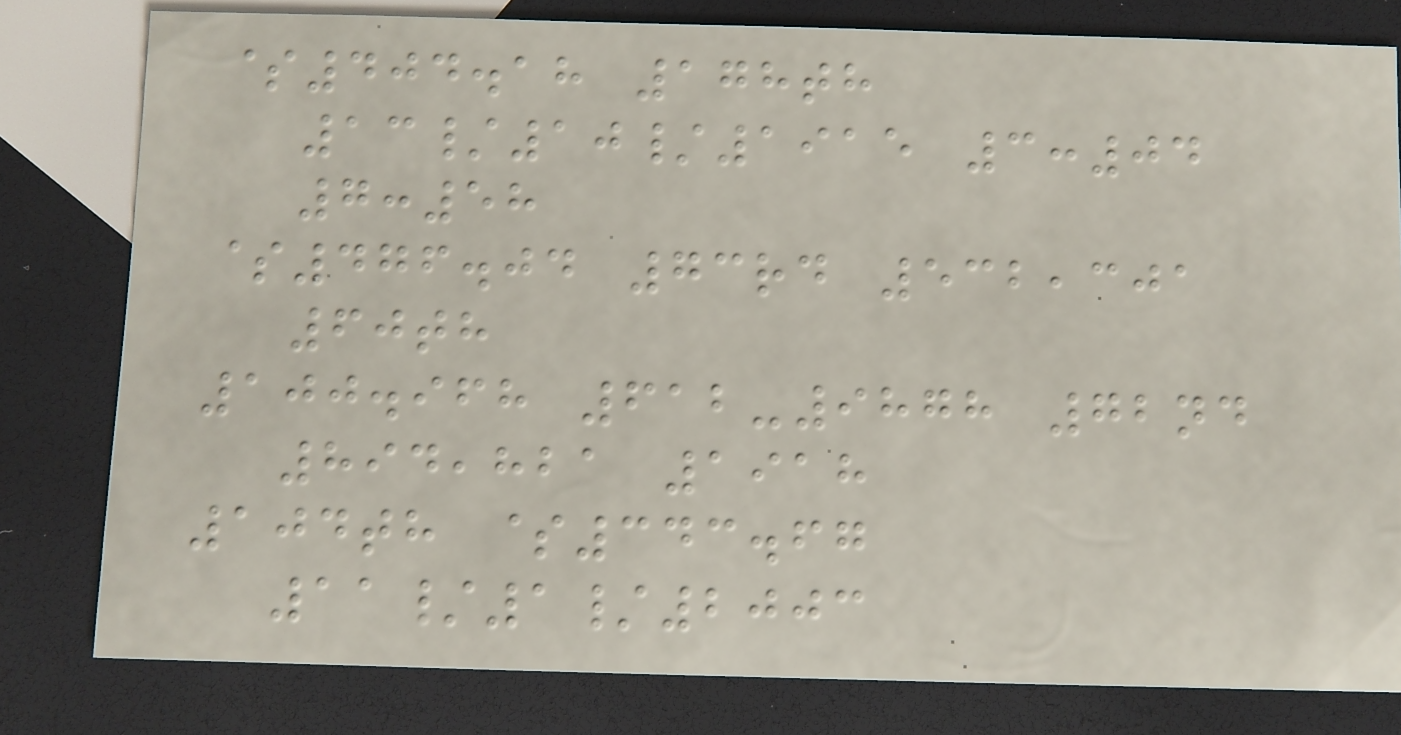$404.18 178th
13/10/1915 3:04
7:58
$476.04 73rd 532,301
60th
100.968 612-9878 72nd
894,821 1918
104th $343.67
11/1/2003
